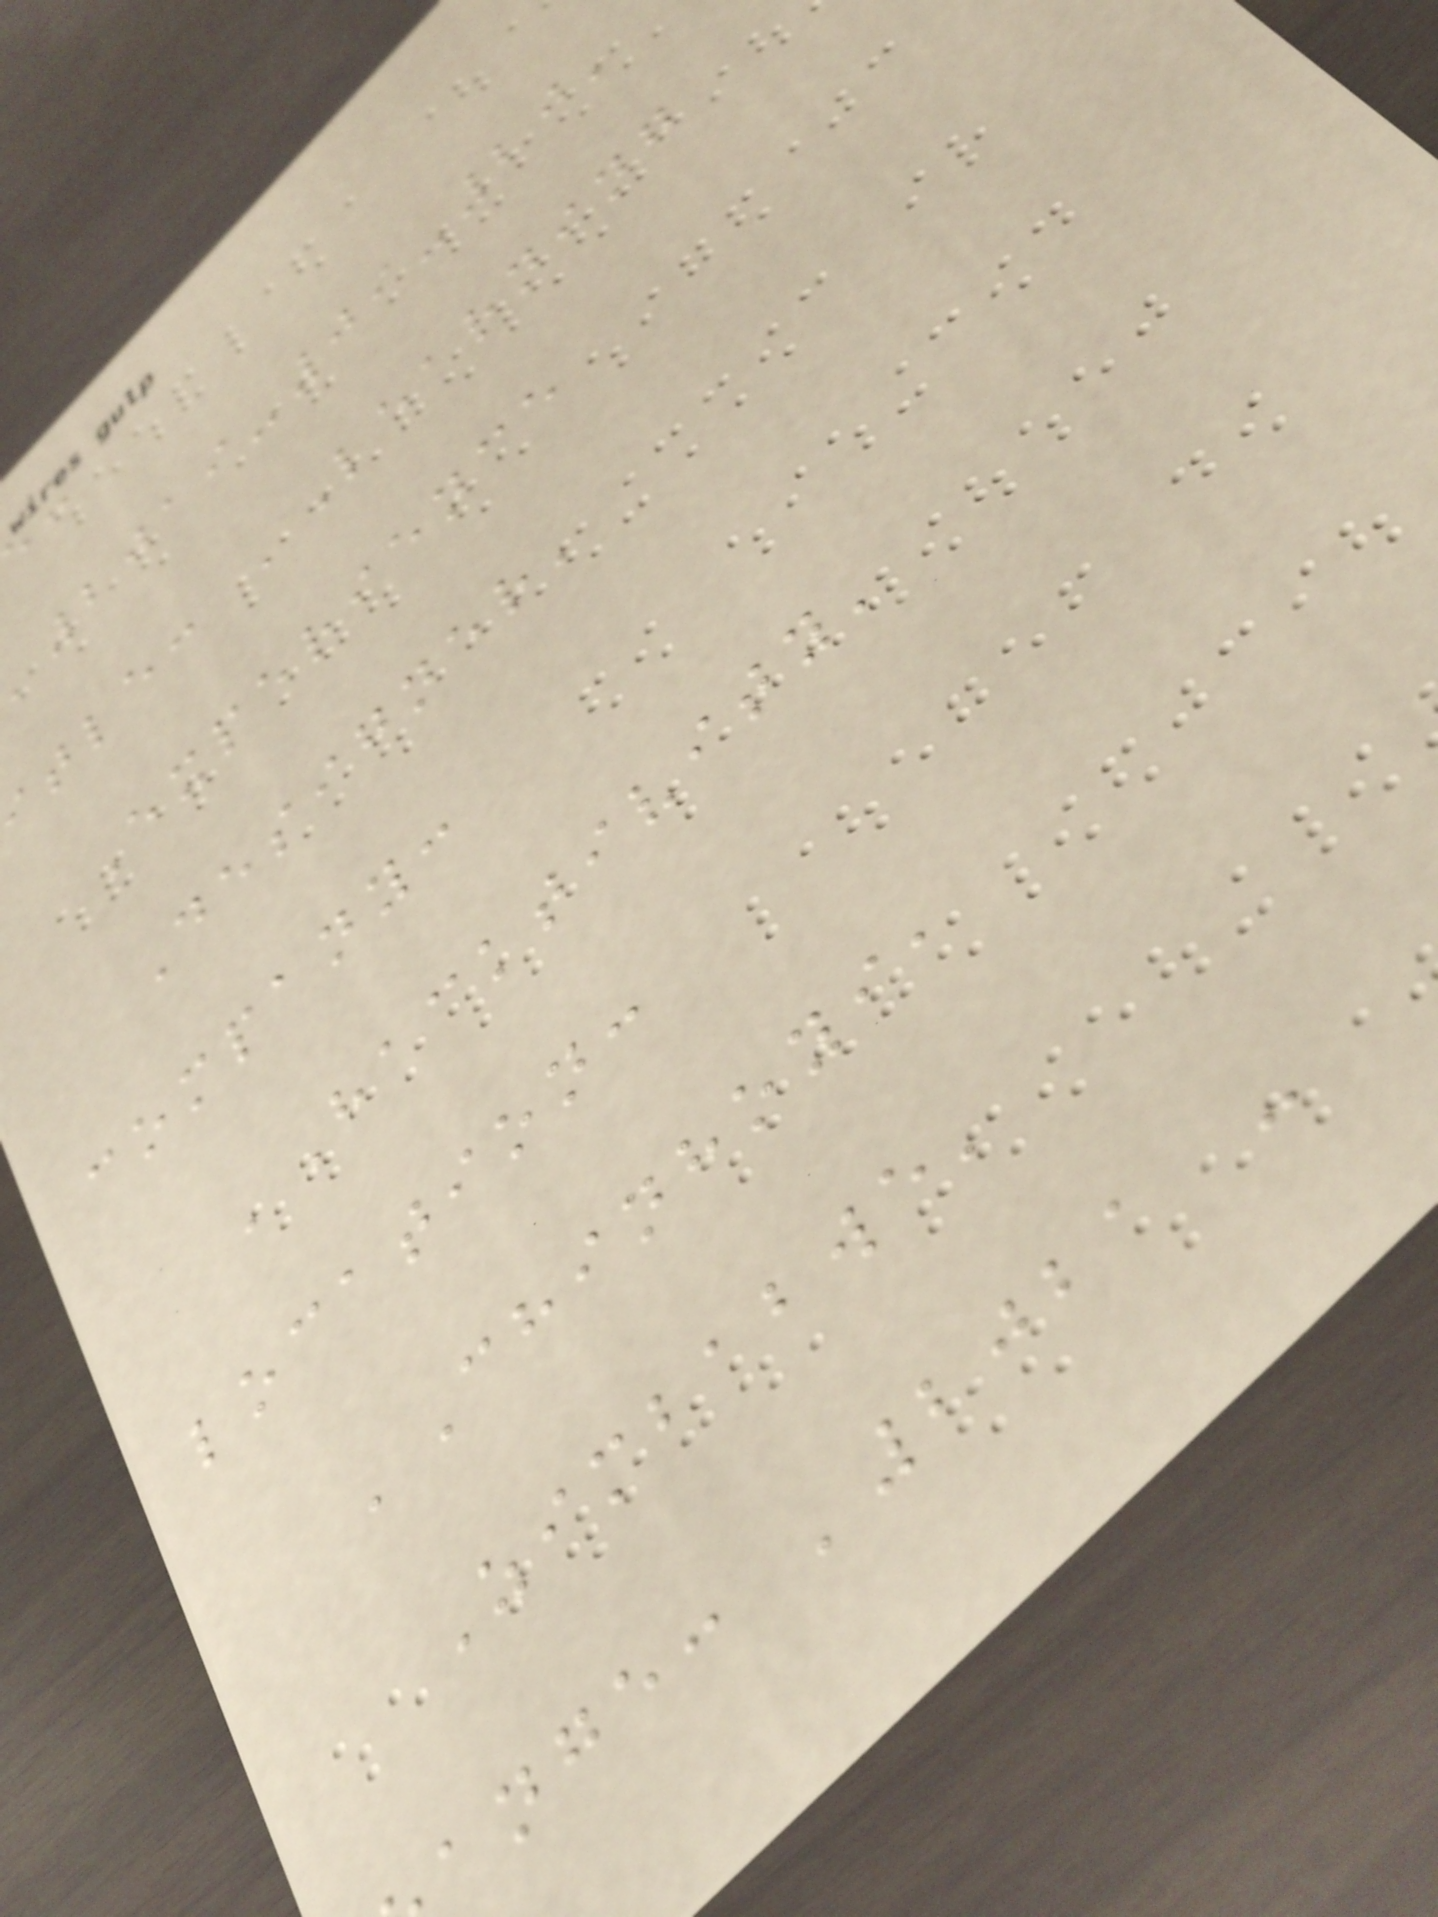2019-09-20'
tle: 'Learning
Experience
Designer'
company:
'Hacktivity'
location:
'Chinhoyi,
Zimbabwe'
ange: '2021 -
